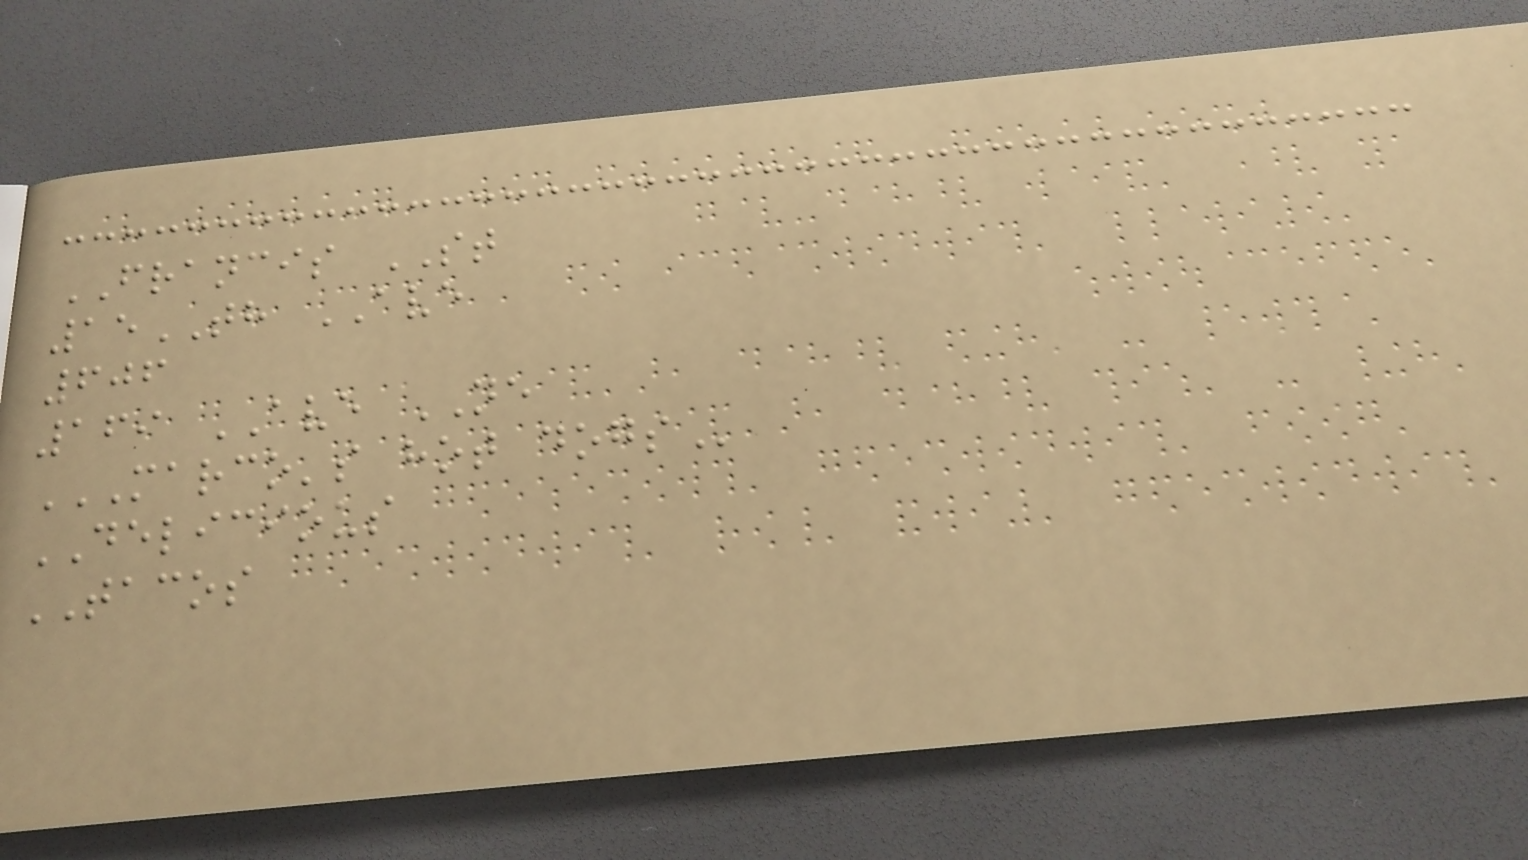FRANCIS ST
15TH AVE
606
169 AVE NE
MARCO'S HOT DOGS
DELICIOUS
TACOS
